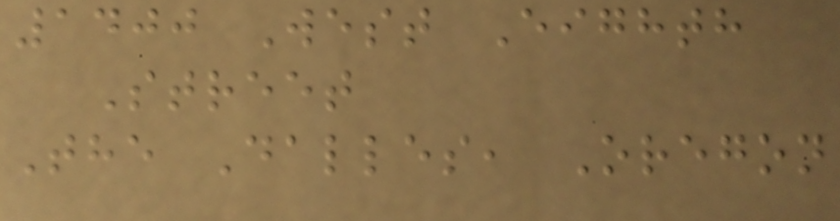1400 West Eighth
Street
The Dalles, Oregon
